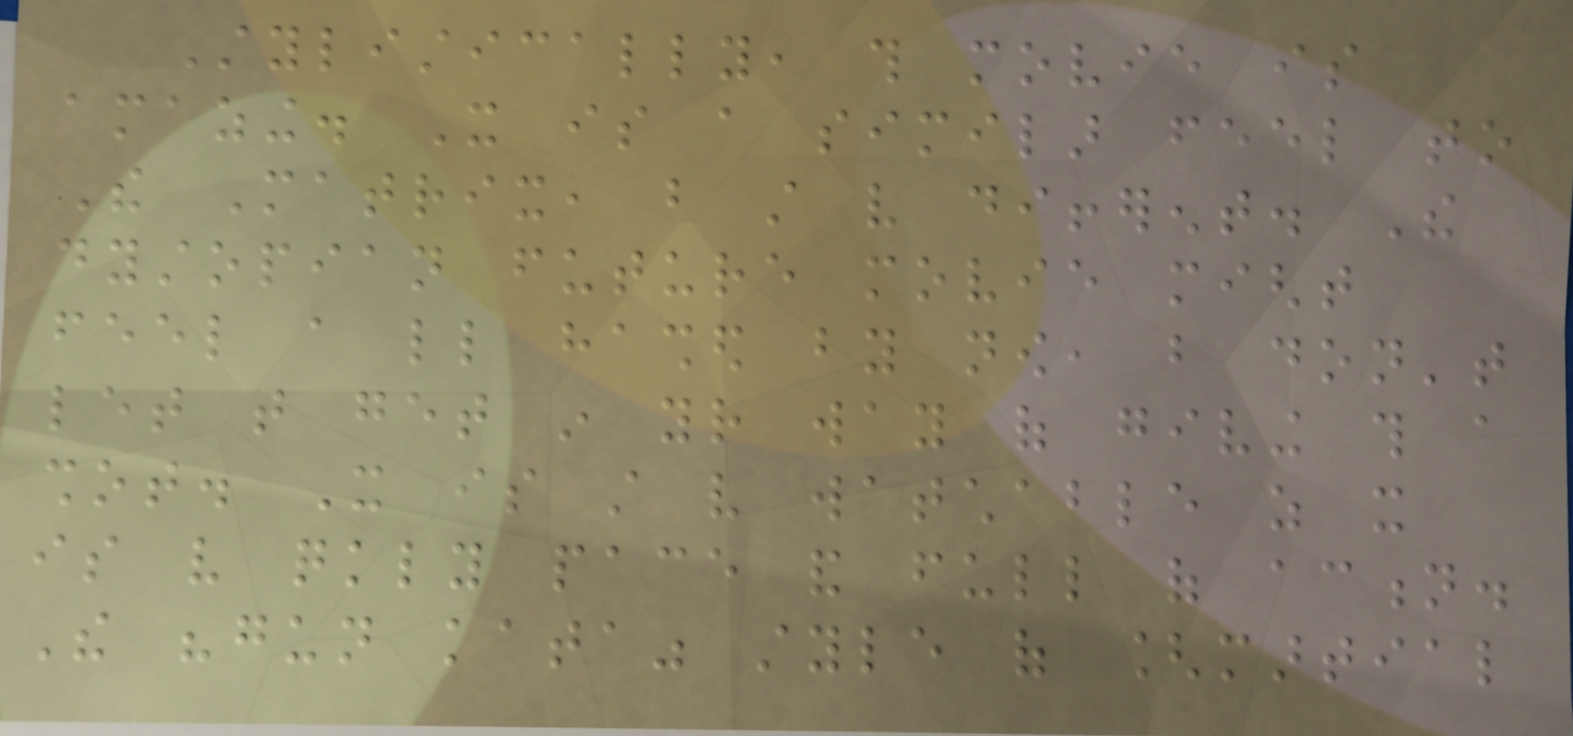Stylistically, this movie is
amazing. It is a similar feel to
The Matrix, but still very different. The
dystopian future movie might
feel a little hashed by now, but don't
let that get in your way of giving this a
shot. It is still very watchable as it
is very quickly pace and full of action.
The "gun kata" style of [martial
